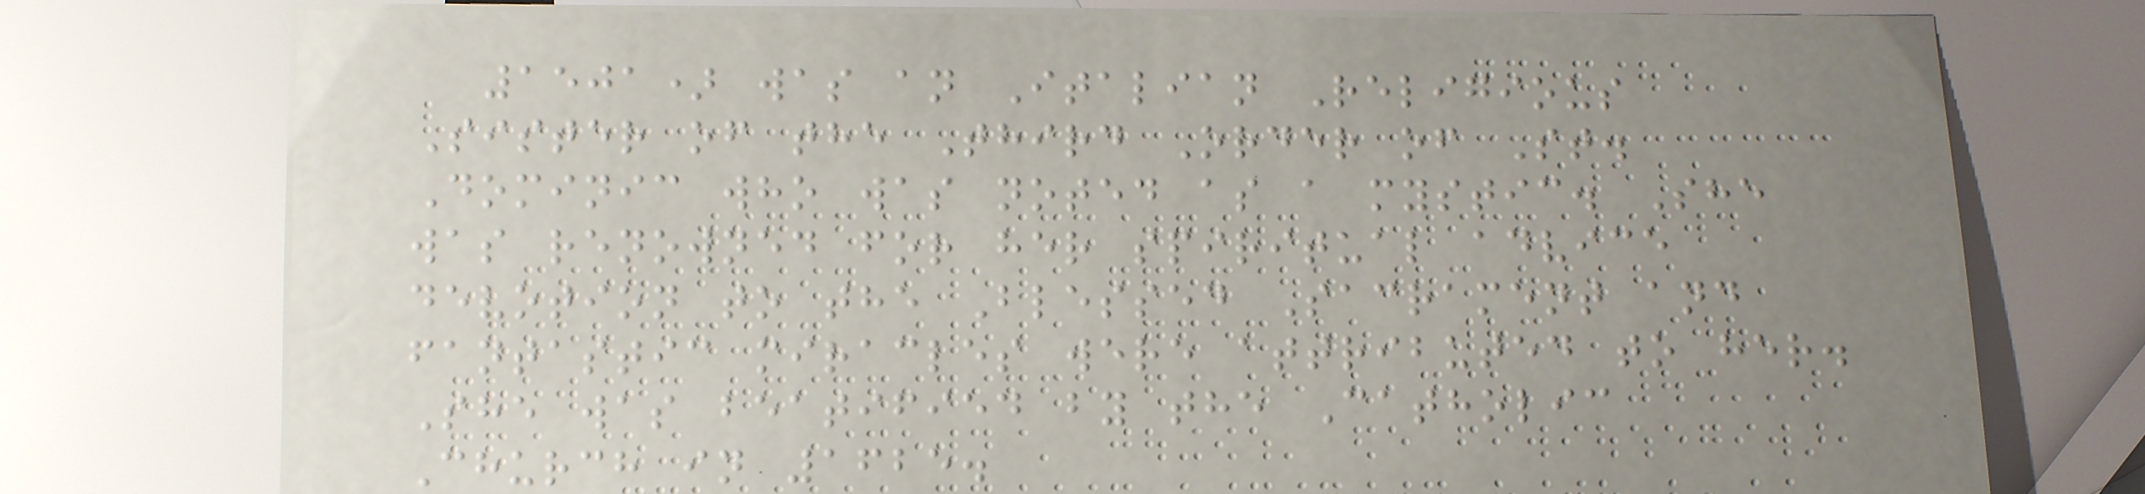1501) was an Italian Religious
Sister of the Third Order of St.
Dominic who was noted as a mystic. She
was renowned for her spiritual advice
devotion to the Blessed Sacrament and
fantastic miracles were attributed to her.
She was beatified by the Catholic
Church in 1625.
